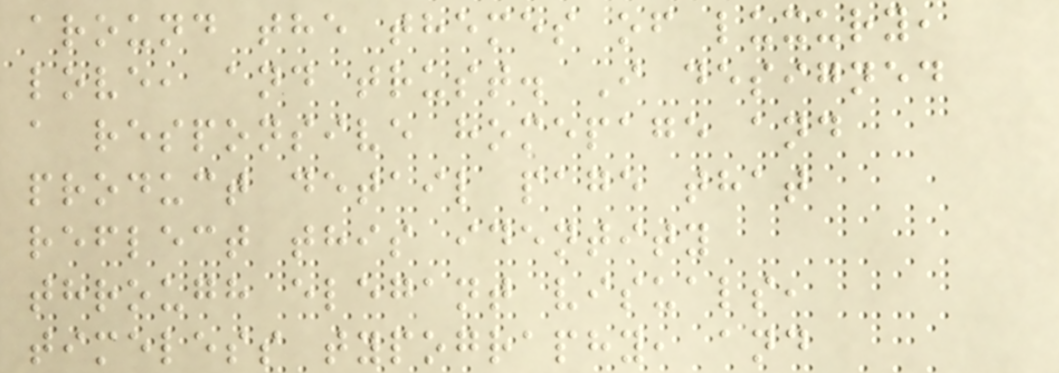around the themes of luxury,
love, and trust. I designed
a responsive homepage and
product detail page that
reflect this identity
through elegant visuals,
timeless typography, and
